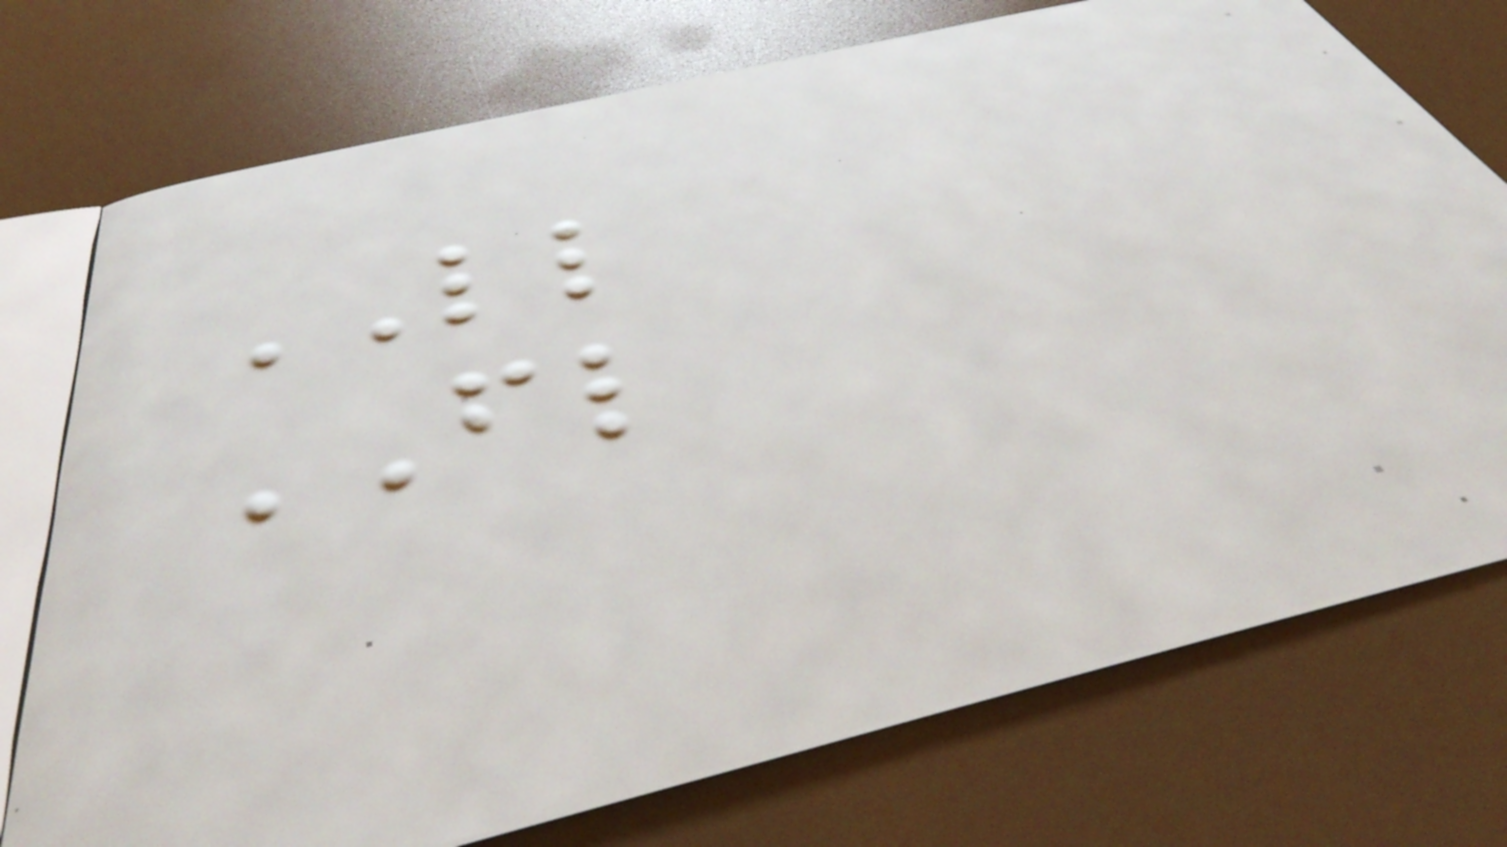LL
FL
